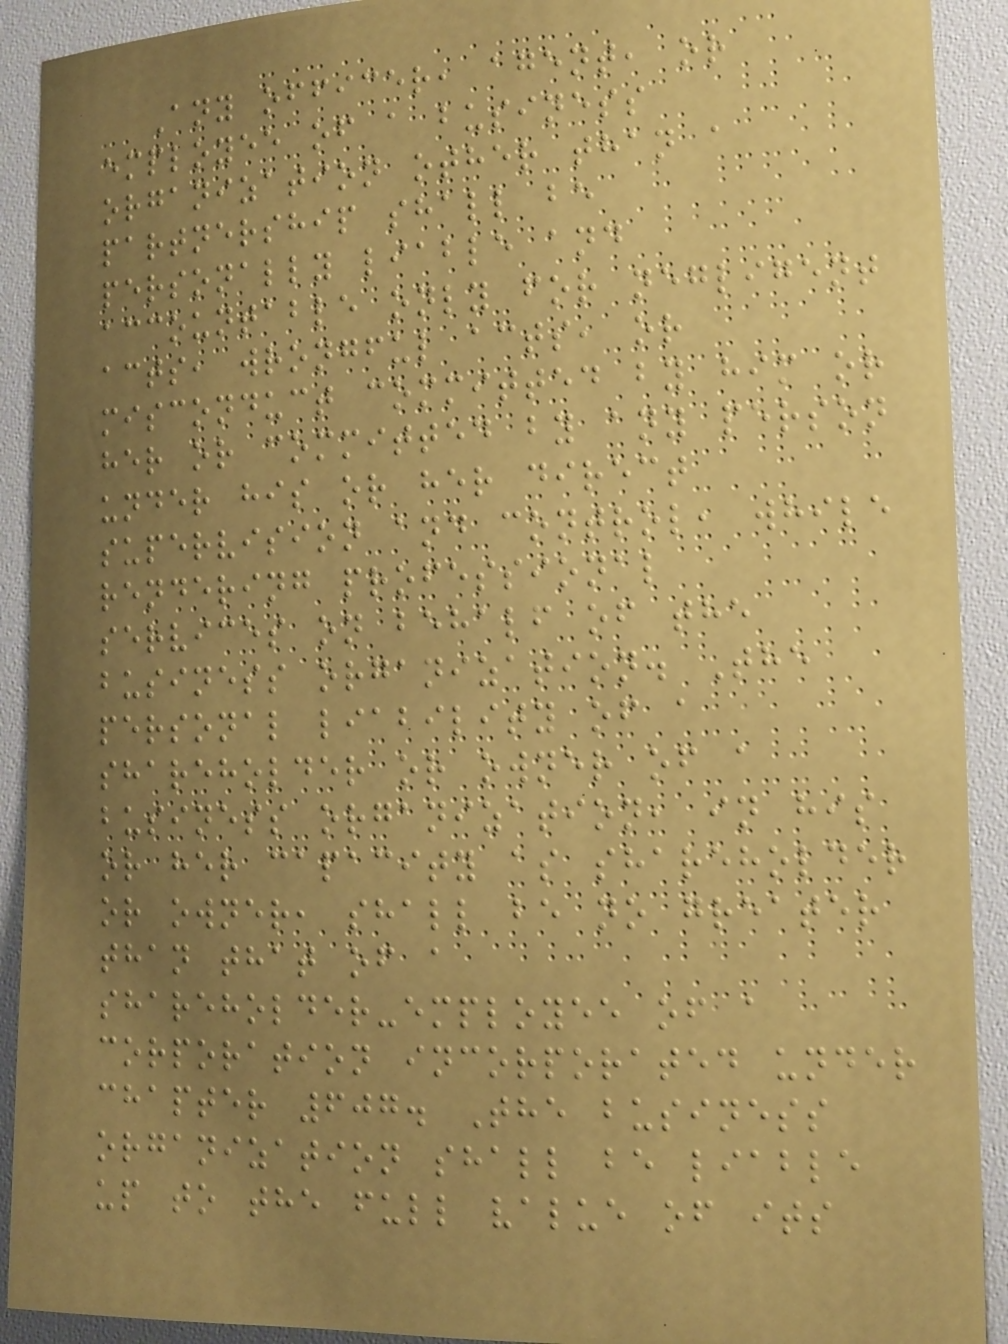Any officer, agent, or
employee of a business
organization other than a
partnership shall be
personally liable and
accountable only for negligent
acts, wrongful acts, or
misconduct committed by him or
her or committed by any person
under his or her direct
supervision and control, while
rendering professional
services on behalf of the
business organization. The
personal liability of a
shareholder or owner of a
business organization, in his
or her capacity as shareholder
or owner, shall be no greater
than that of a
shareholder-employee of a
corporation incorporated under
chapter 607. The business
organization shall be liable
up to the full value of its
